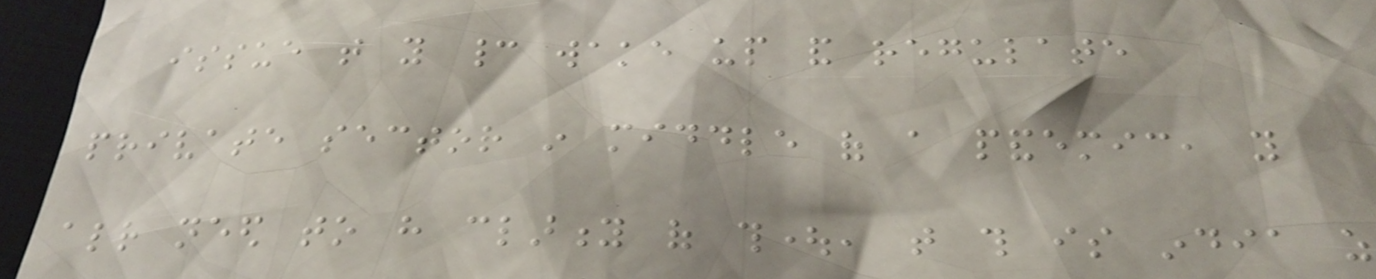issue that you cannot wake up and regulate
private sector in middle of a pandemic, you
already need to have clarity of thought, that this is india as
